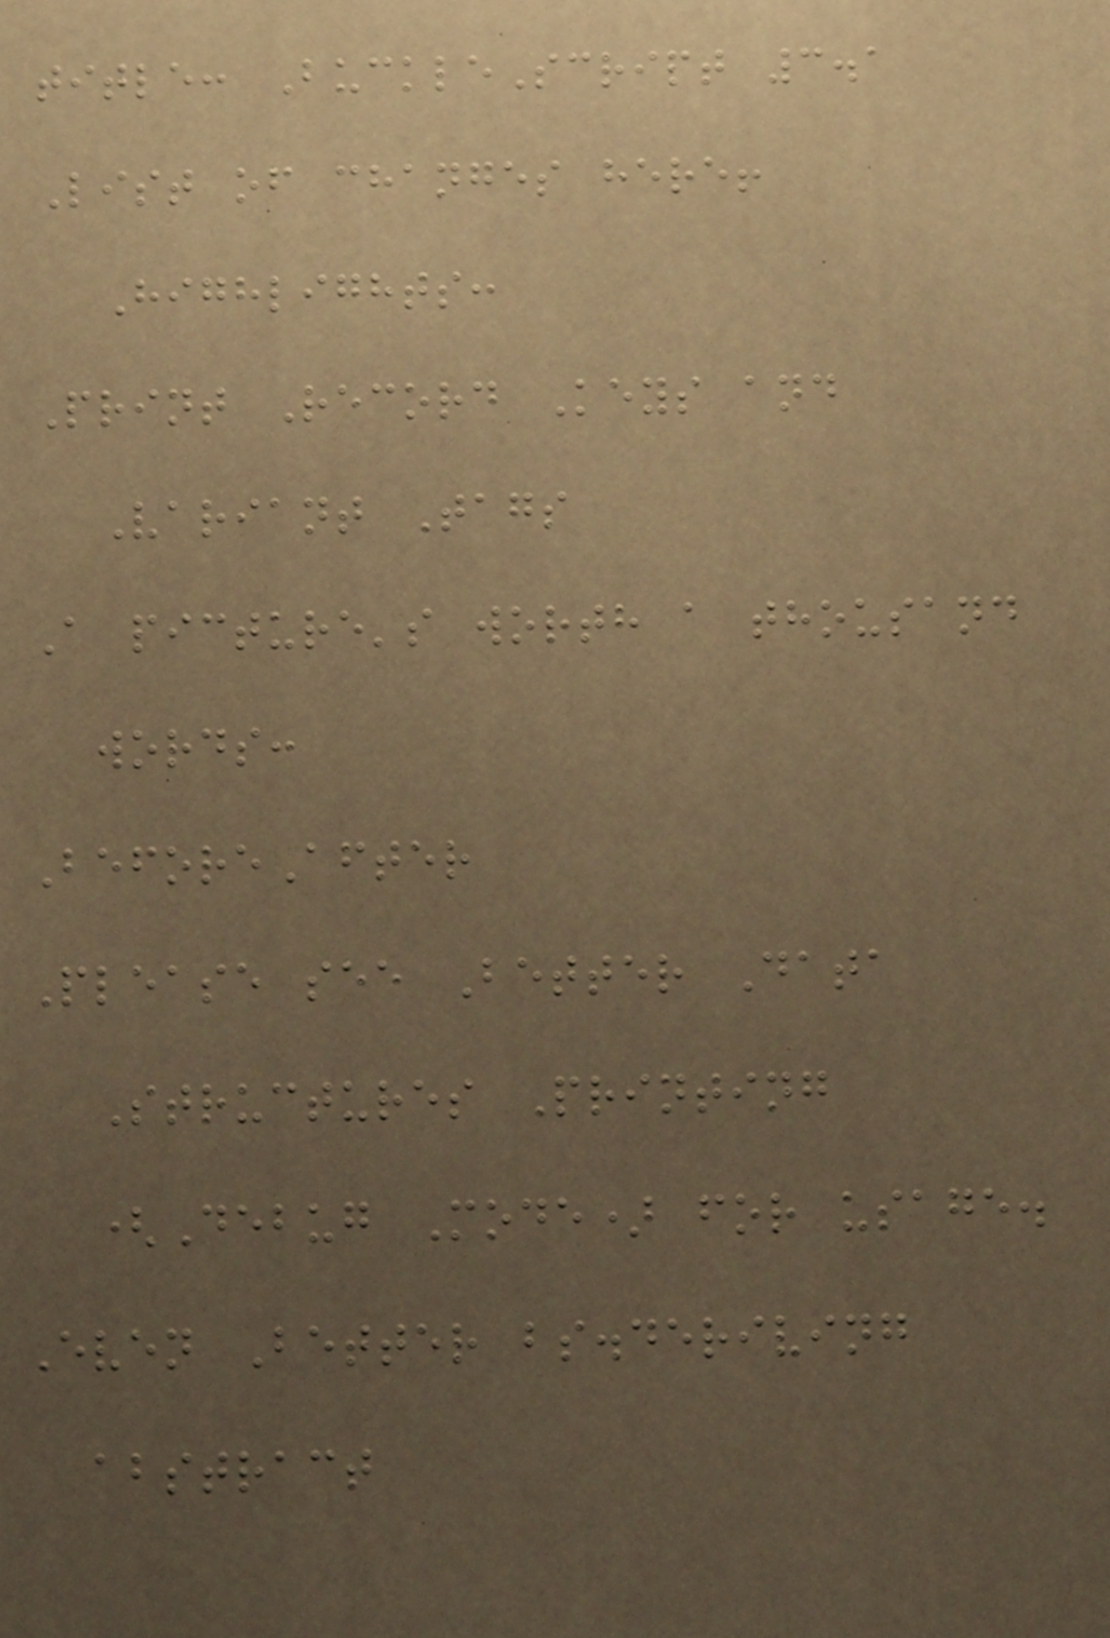title: BuckleScript 3.1
List of changes here!
Highlights:
Print Record Keys and
Variant Tags
A picture's worth a thousand
words:
BeforeAfter
Please see Better Data
Structures Printing
(Debug Mode) for usage.
Even Better bs.deriving
abstract
